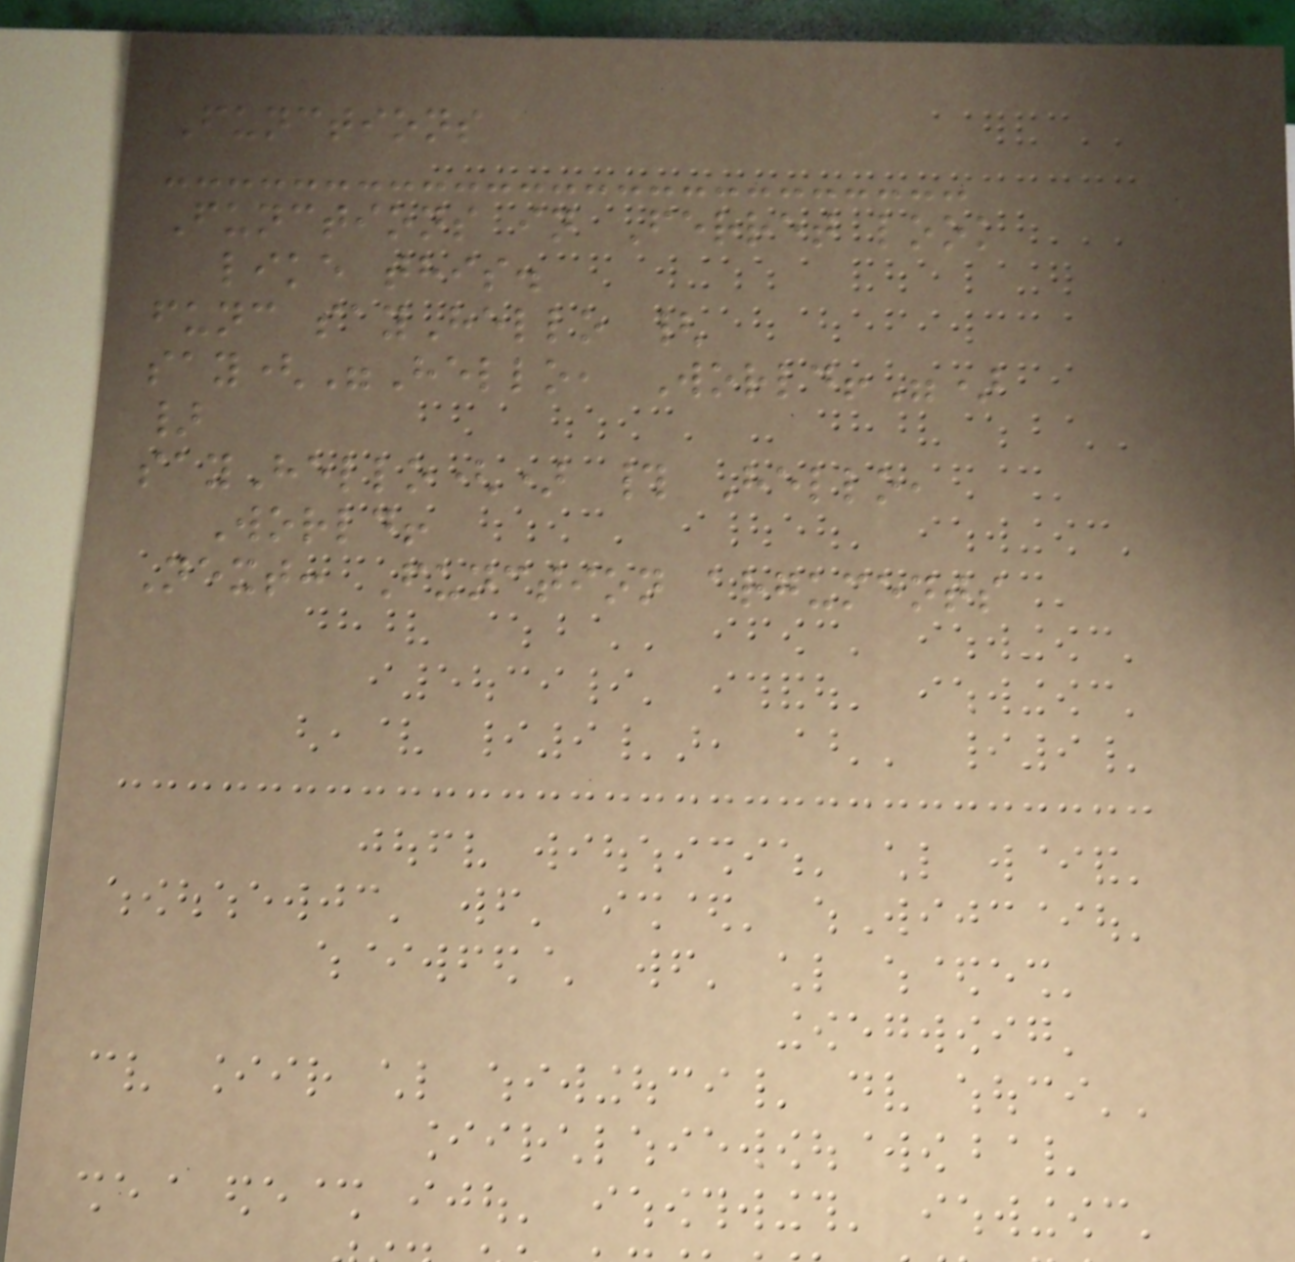Functions
Functions in Ferret look
like this.
func sayHello {
say("Hello, World!")
}
sayHello() # Hello,
World!
Next: Function arguments
